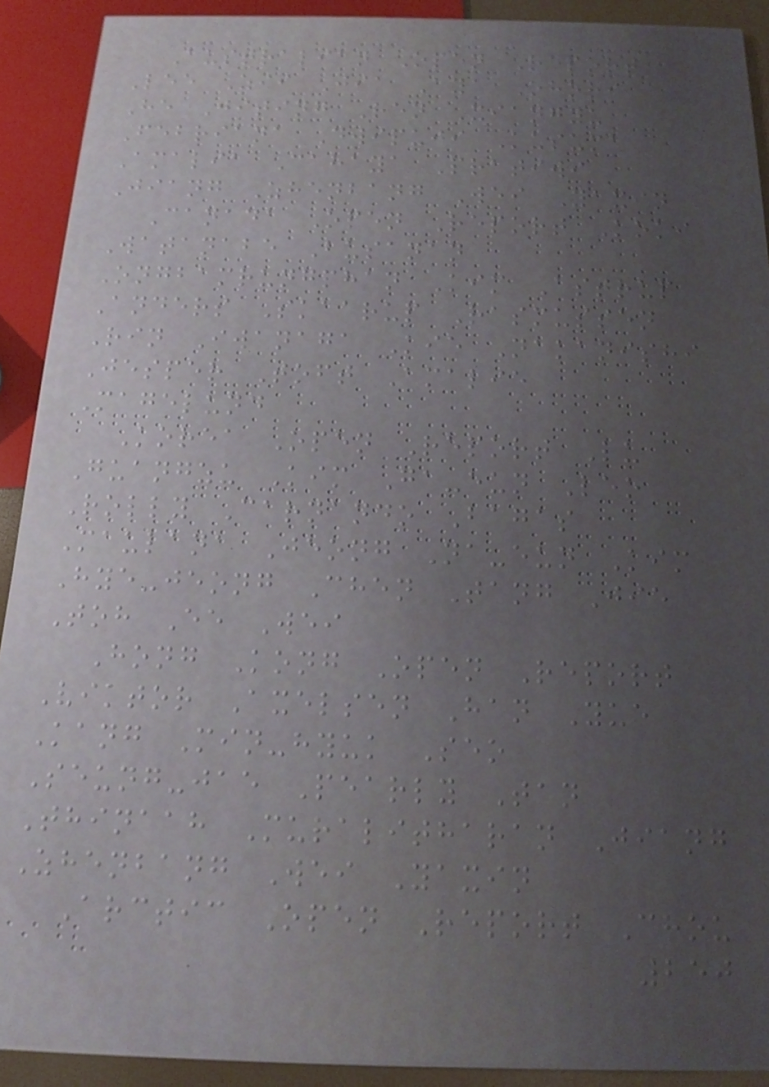Australian Open Report
Lee Zii Jia Aya Ohori
He Jiting Ren Xiangyu
Febriana Dwipuji Kusuma
Amalia Cahaya Pratiwi
Jiang Zhenbang Wei Yaxin
Canada Open Report Koki
Watanabe Busanan
Ongbamrungphan Kim Astrup
Anders Skaarup Rasmussen
Rin Iwanaga Kie Nakanishi
Jesper Toft Amalie
Magelund
Korea Open Report Lu
Guangzu Kim Ga-eun Leo
Rolly Carnando Bagas
Maulana Jeong Na-eun Kim
Hye-jeong Chen Tang Jie
Toh Ee Wei
Hong Kong Open Report
Viktor Axelsen Han Yue
Kang Min-hyuk Seo
Seung-jae Pearly Tan
Thinaah Muralitharan Jiang
Zhenbang Wei Yaxin
Arctic Open Report Chou
250
